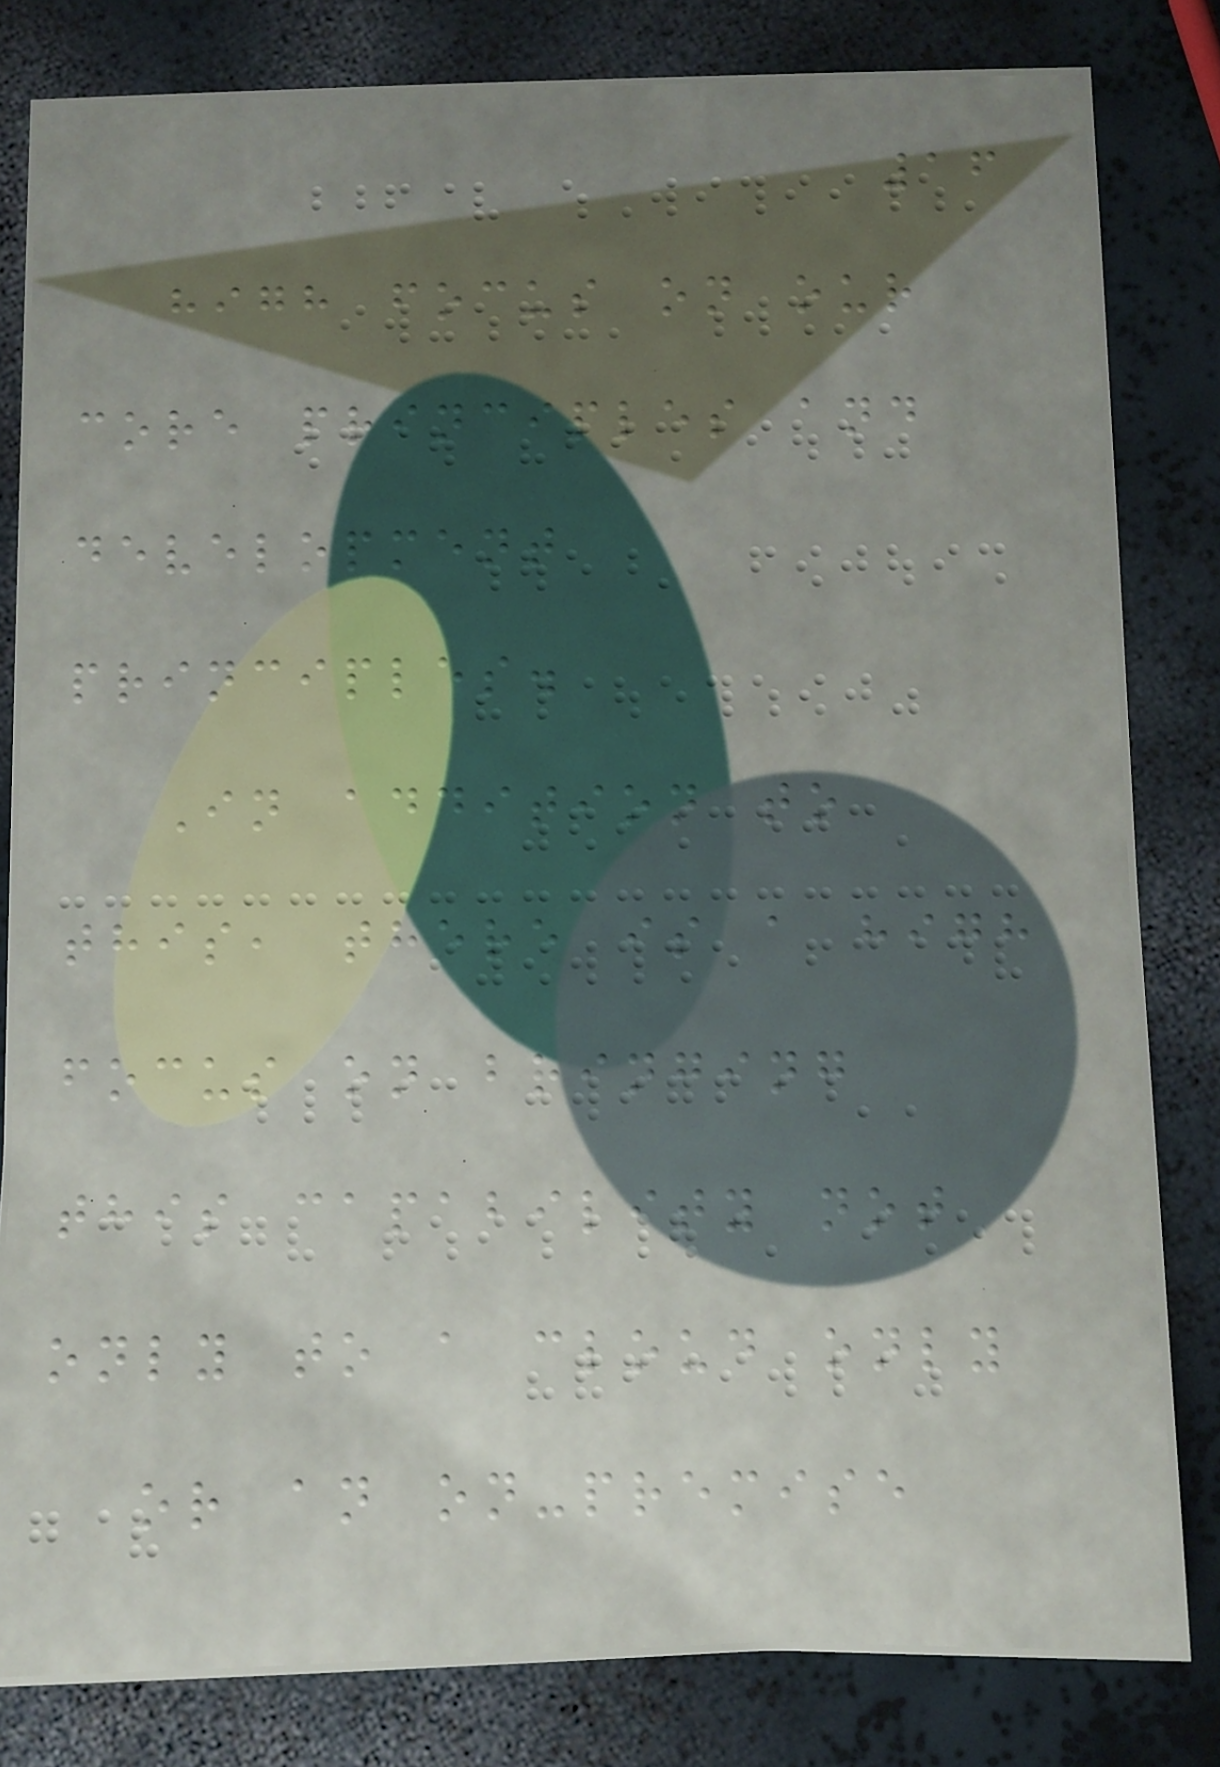16
high focus on our
core principles and
development
principles.
In addition to
this, there is a high
focus on bringing
this capability not
only to a cloud only
or an on-premise
